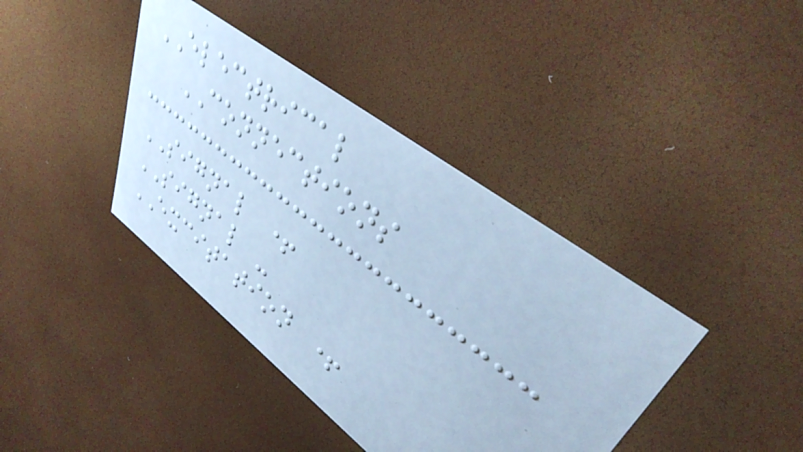ELECTRICAL
CONNECTIONS
SIGNAL +
SIGNAL -
EXCITATION +
